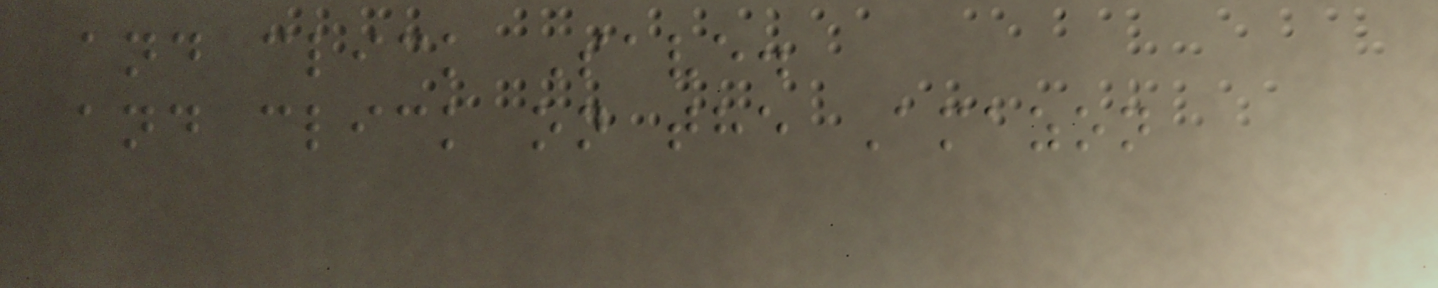and click Save.
and click on the Amazon
